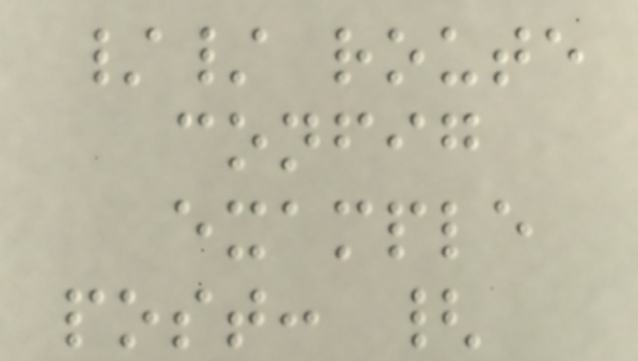// route
config
example
post: {
